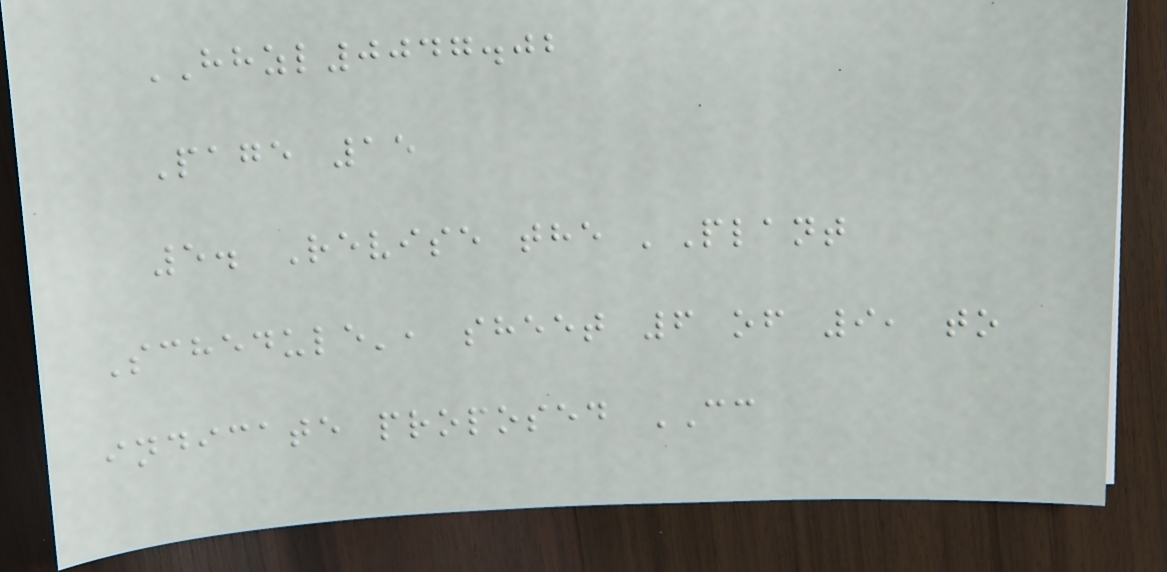HHZL0047.02
Page 15
5. Revise the 'Plant
Schedule', sheet 6 of 9, to
indicate proposed CC
